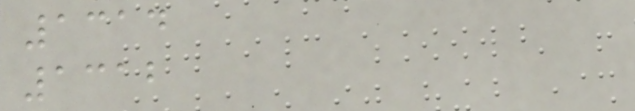1314
1312
